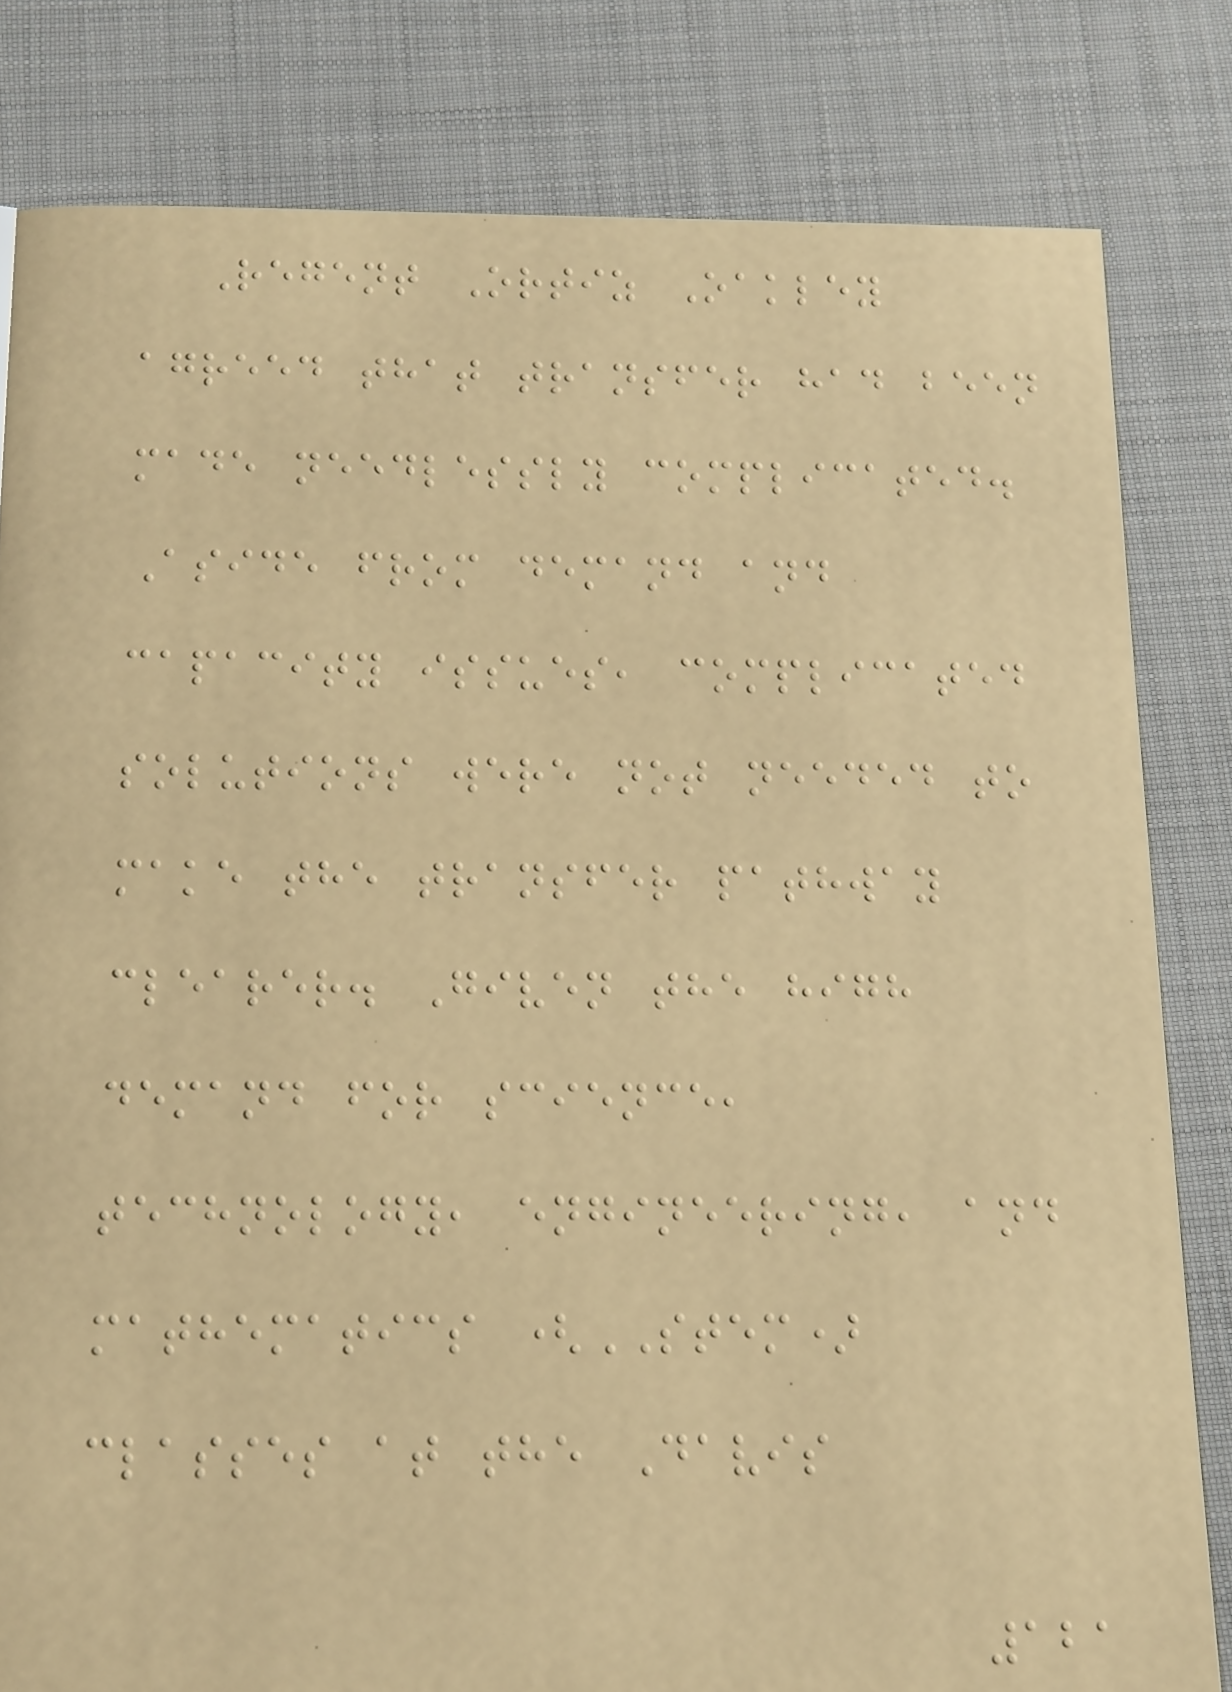Regent Ortiz Oakley
agreed that transfer had been
made needlessly complicated.
Aside from demand and
capacity issues, complicated
solutions were not needed to
make the transfer pathway
clearer. Given the high
demand for science,
technology, engineering, and
mathematics (STEM)
classes at the Davis
121
